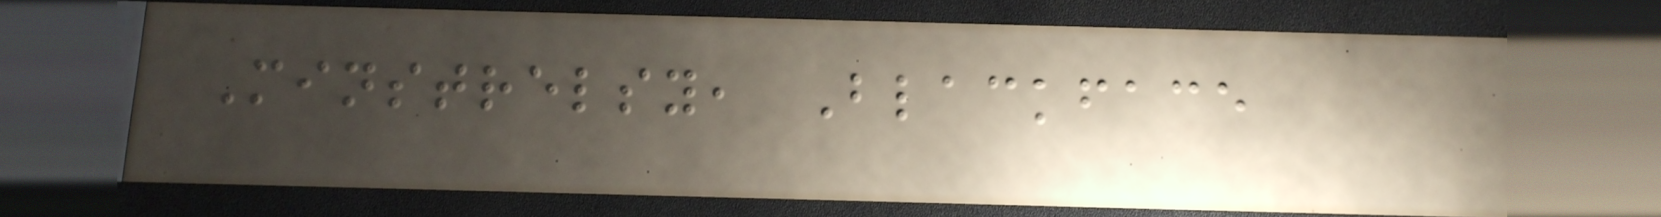Minstrelsy, Blackface
